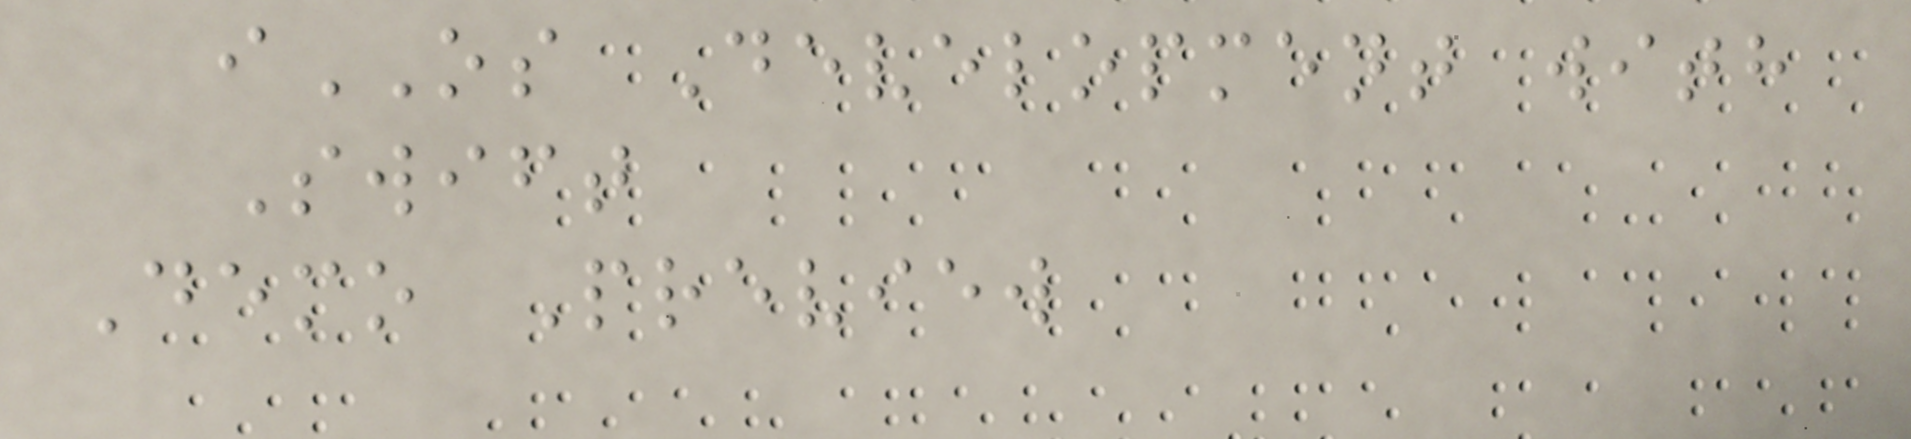iOS Development with
Swift
Demo Preview
